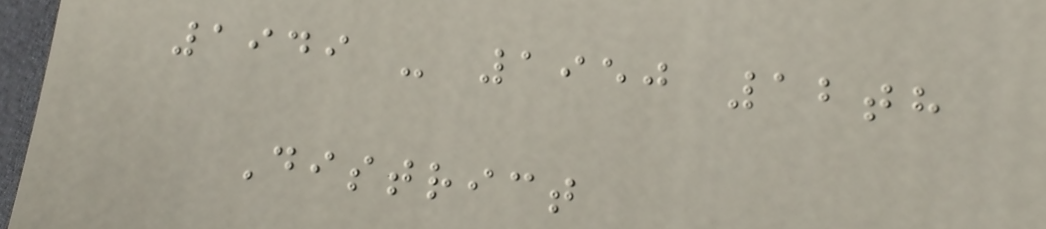1949 - 1950 12th
District
